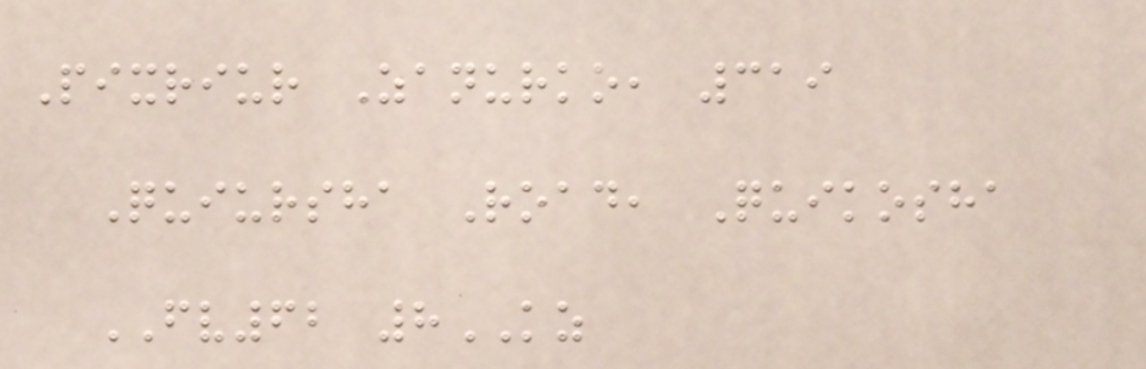Pixriur Zanurko, 319
Quiursha Road, Quikosha
FV62 8KZ
